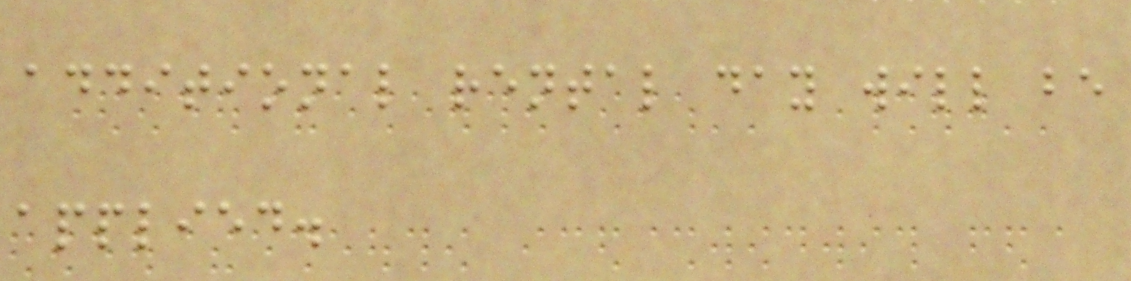additional rental day will be
applied.
